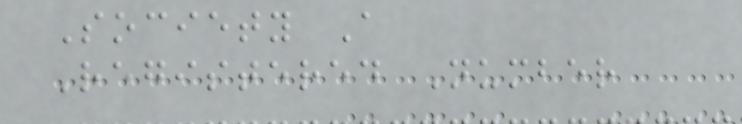Society A
Registered Number
